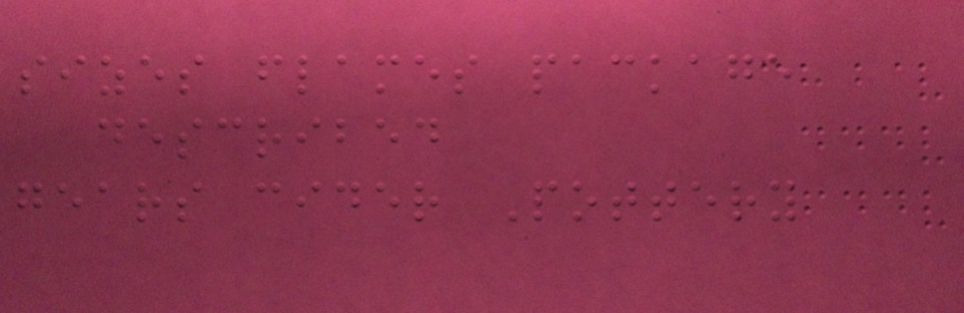sizes flames package
described
gears cider Pottery
